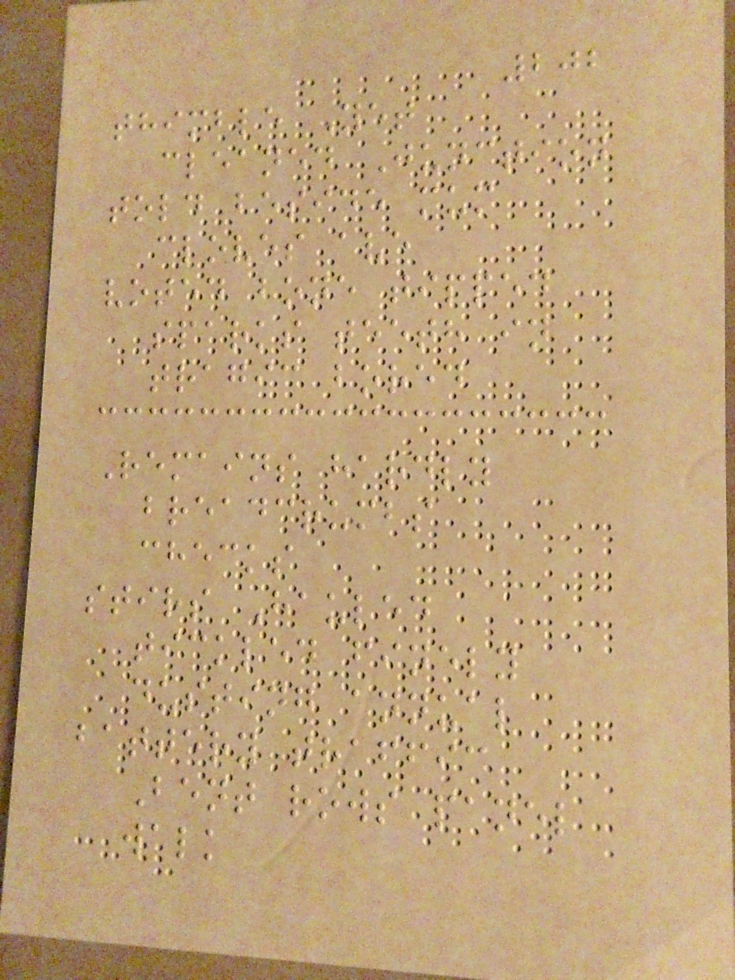202
thimble Yet
cleaned Junction
told beside mum
cloves ave
voted bone tipped
sparks teeth in
tragic bored
Remains hardly
breadcrumbs
checks
stirs Hauled
tickled finely
dusting annual
battery traffic
Bent rows panel
walk
